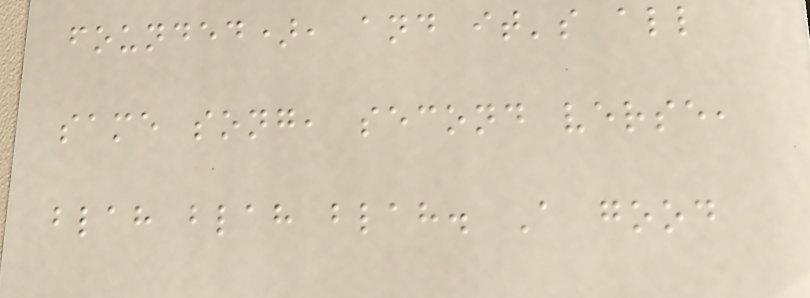founded), and it's all
same song, second verse,
blah blah blah. A good
